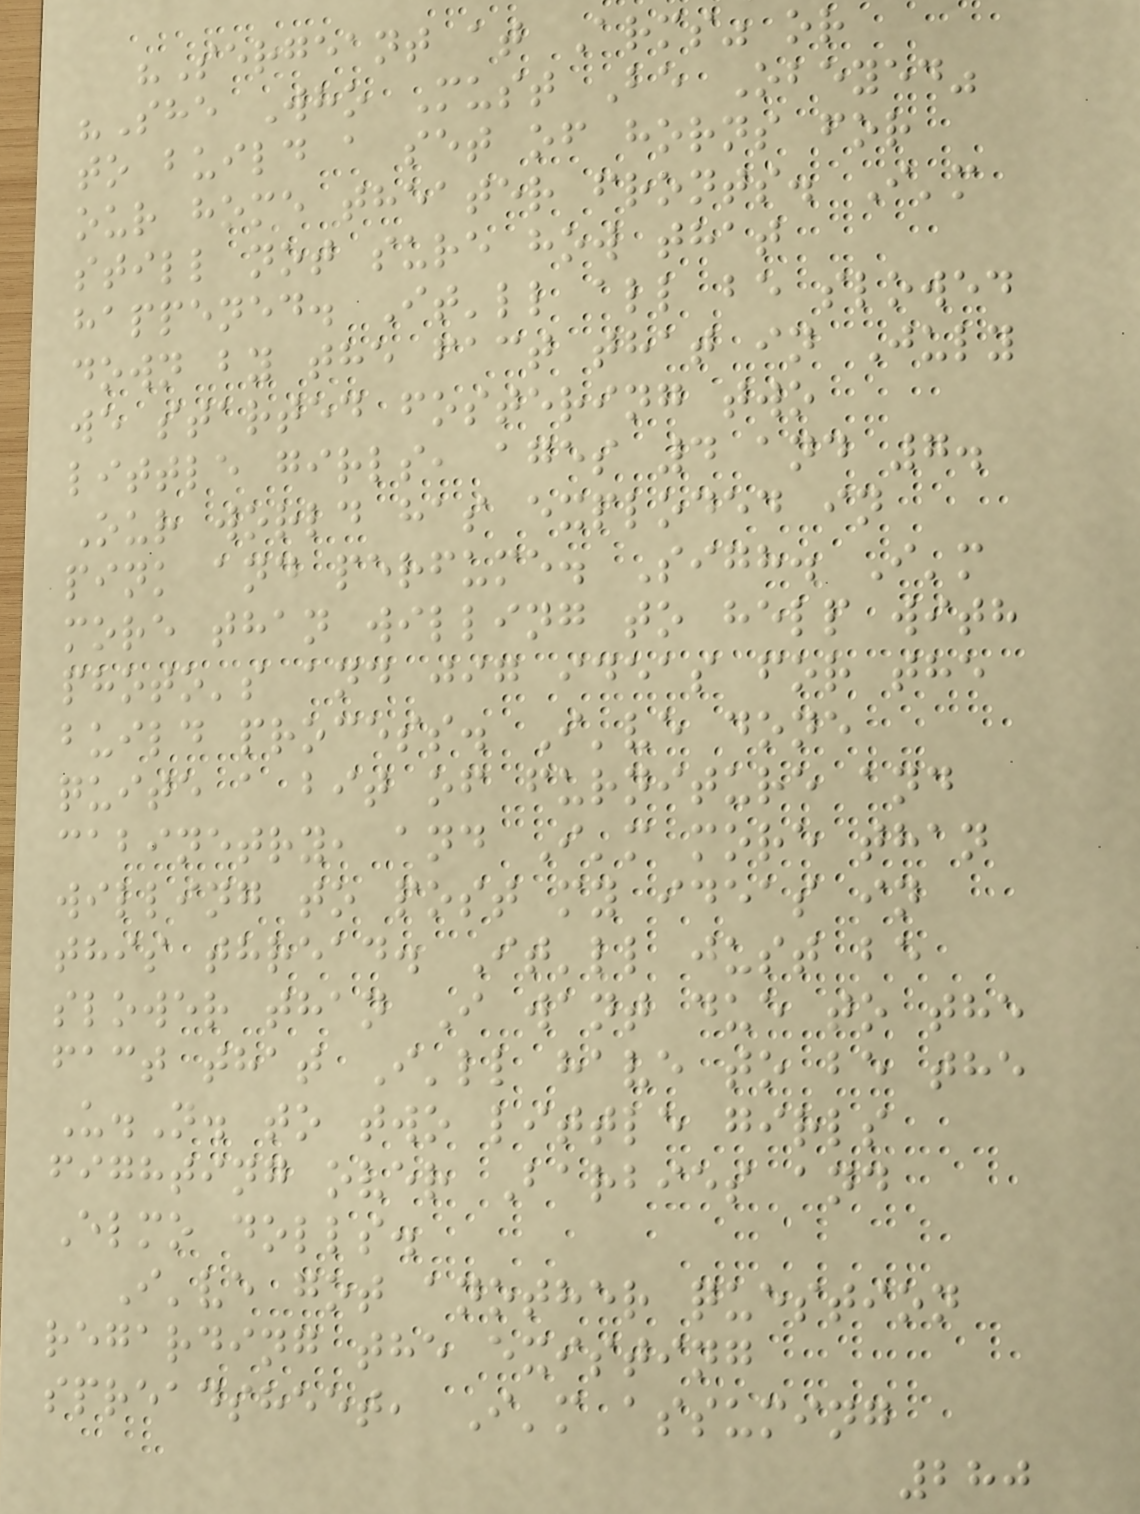"Sergeant at Arms" or
"She Who Must Be Obeyed"
to build a set of horns for
our home theater fronts. I'm
still not sure how that
happened. It'll all be slowed
down by the fact that in July
we started fostering two
little girls, ages 4 and 7.
Our world has exploded in
pink and perfume. Sigh. I'm
more than willing to help with
photo's and jig ideas for the
build process. I've done
quite a bit of furniture and
cabinetry, and I'm more than
willing to post my ideas in
this thread. It'll just be
slower than I want due to the
fact that I'll have to be the
U.N. to two little girls
fighting over Barbies and
Elmo dolls.
I've got another question
regarding the existing
spreadsheet, I'm assuming
280
